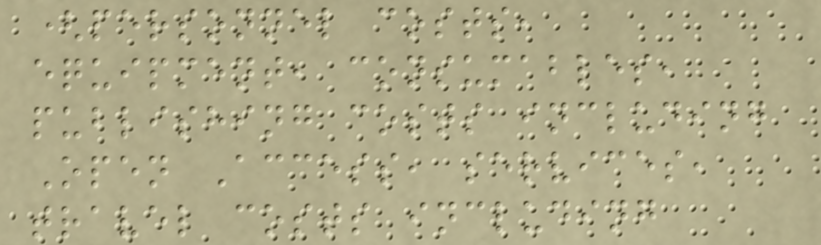(personnel costs,
equipment, consumables,
publishing costs including
Open Access, services,
travel costs including
